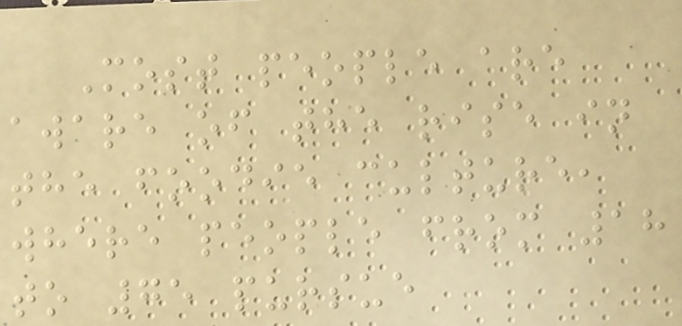Most people are
aware of the rise in
the foodie culture,
where people from 18
to 75 pursue
